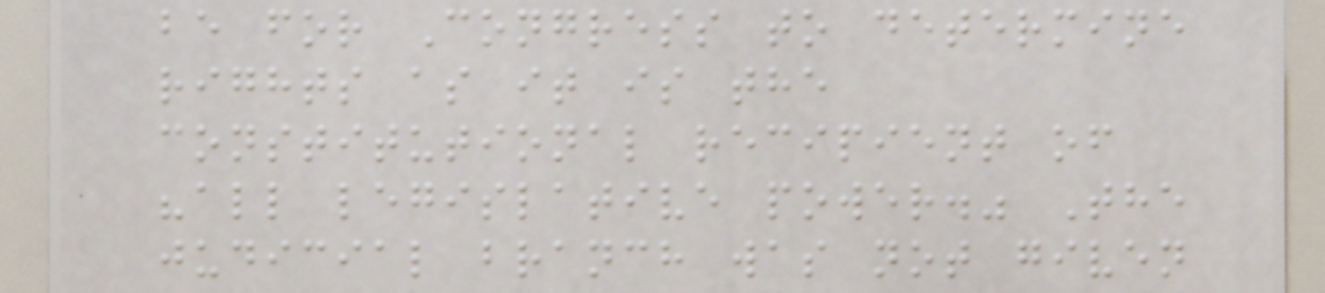be for Congress to determine
rights as it is the
constitutional recipient of
"all legislative power." The
judicial branch was not given
